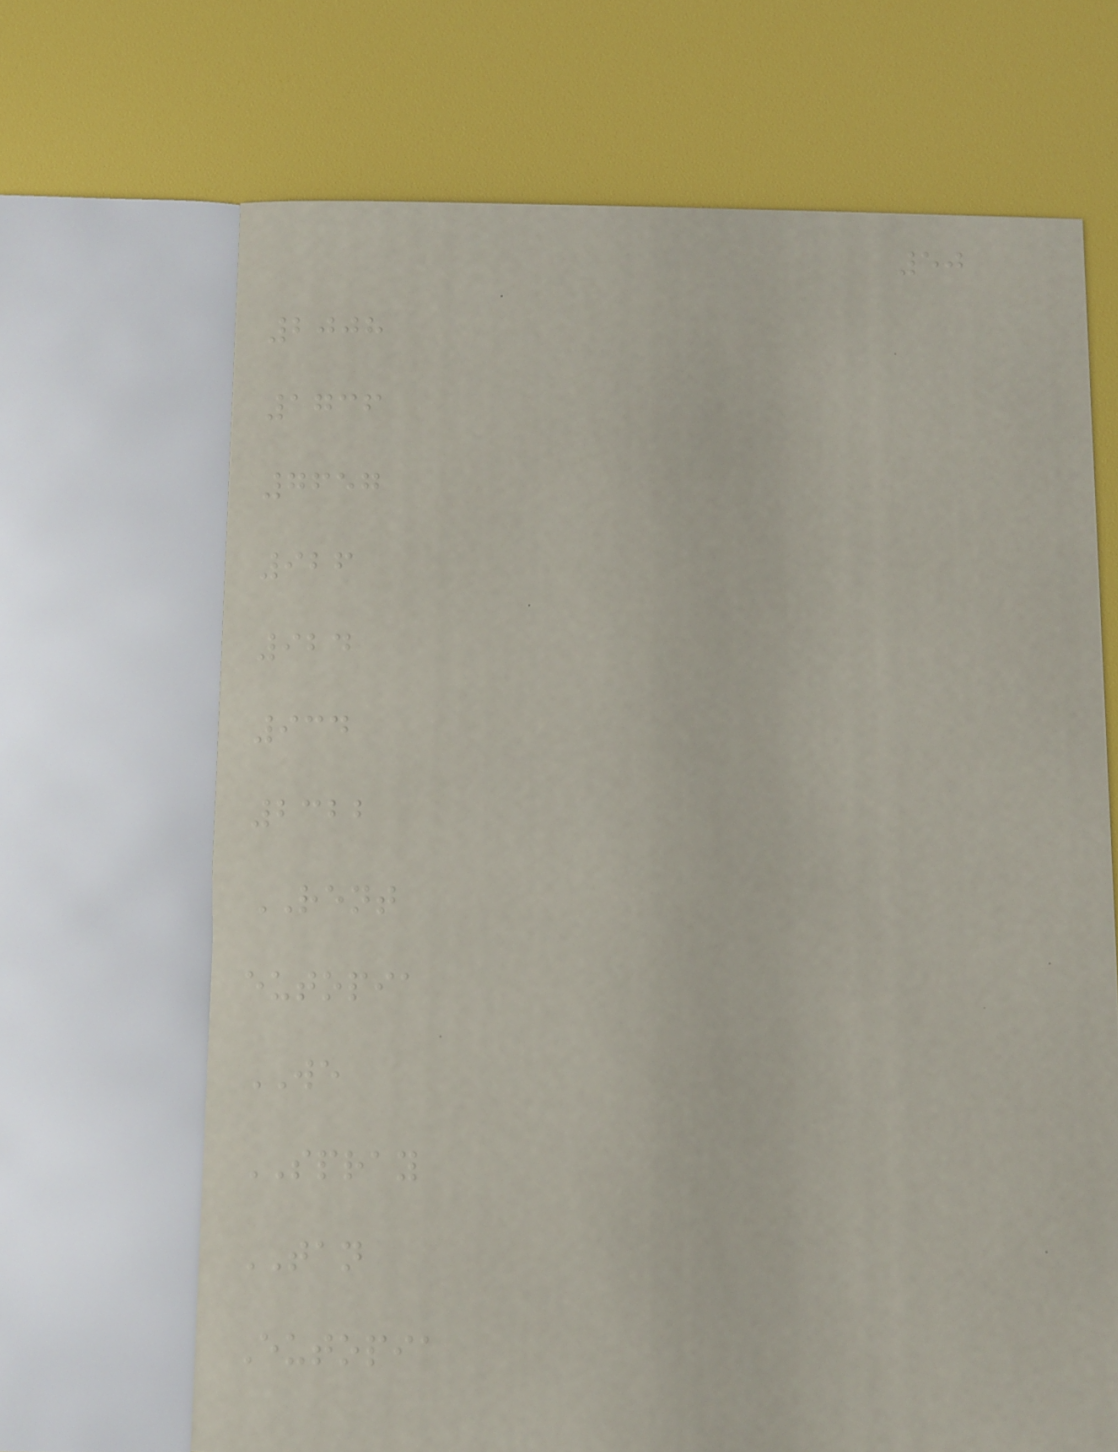50
2008
1736
7657
926
924
934
2322
RENT
eutopia
WE
SPRAY
TAN
Eutopia
